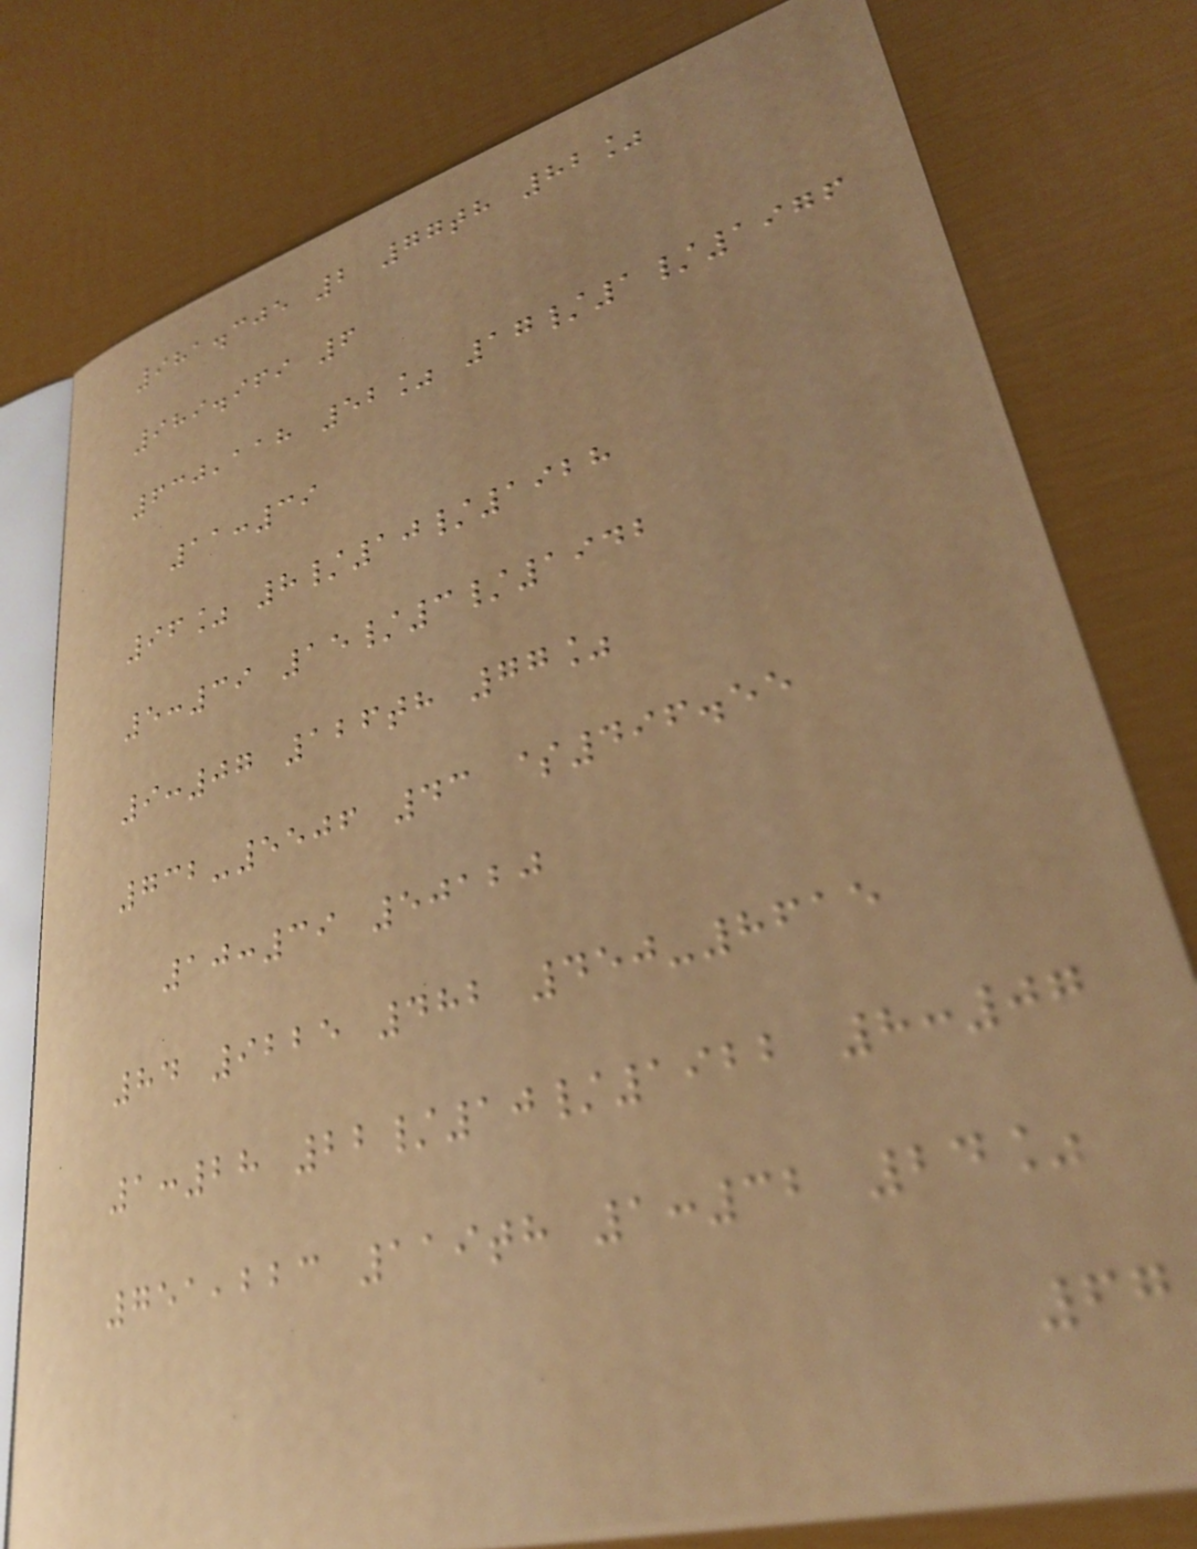981.305 2 77th 82%
989.969 6
630,118 52% 17/1/1976
11:39
96% 8/10/1928
5:39 15/3/1942
9:07 126th 77%
732-5506 43 $496.55
10:39 50120
84 9225 482 450-8615
1:28 22/10/1922 8:07
751,223 119th 1:32 24%
67
